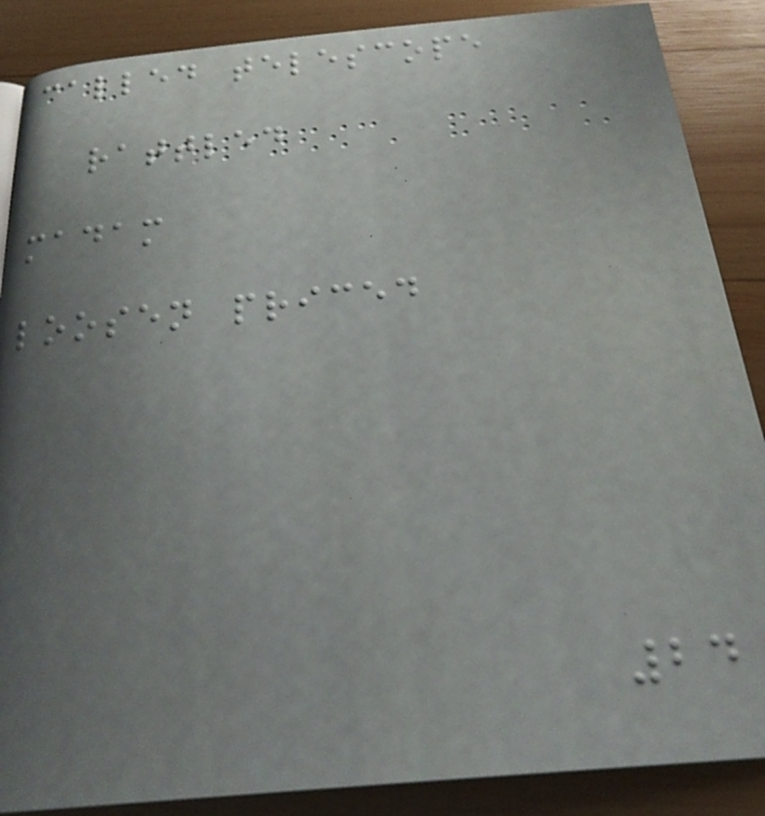called telescope
rattled
madam
loosen priced
24
